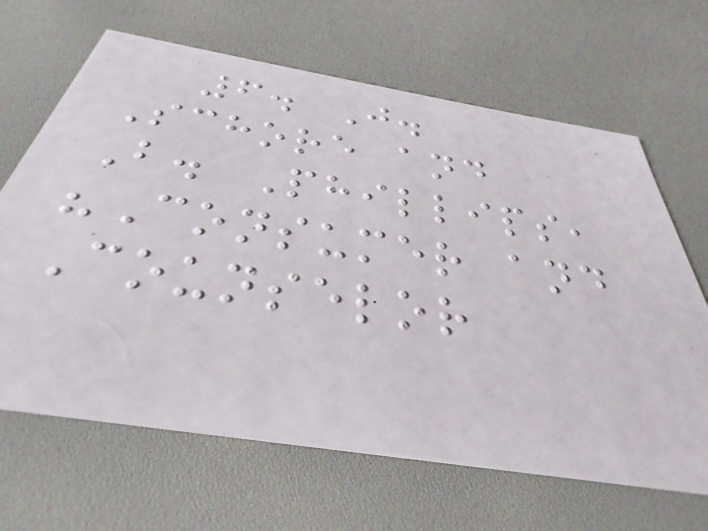6. J.
Schore and
B. Phillips,
"Consumer and
Counselor
